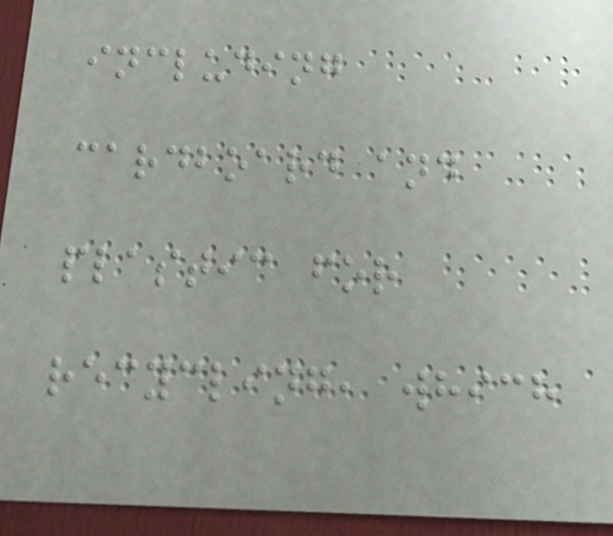including
cardboard and
plastic for
recycling, which
